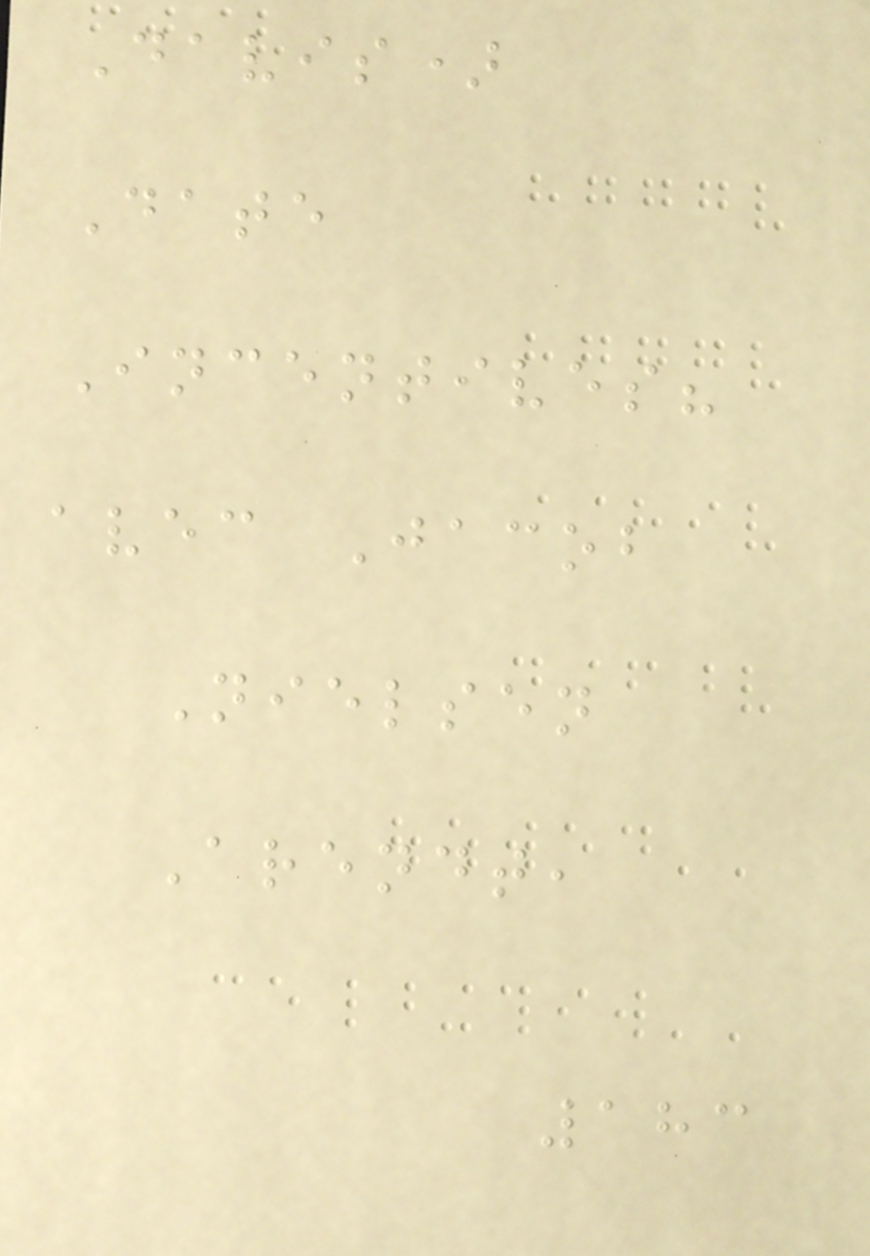Davis)
Date
Incentives?
avec Jacob
Nielsen
Arendt,
183
